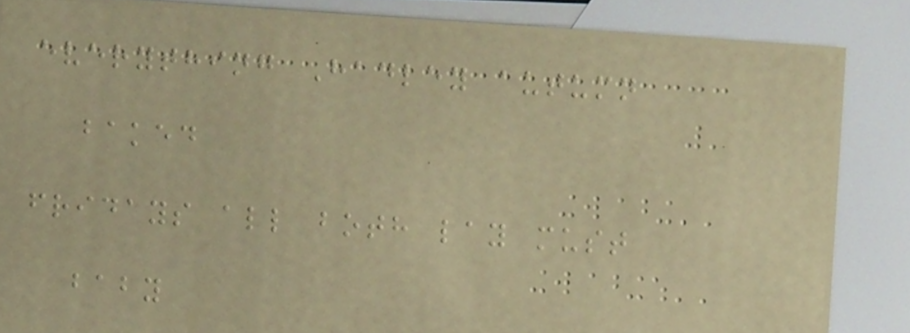everything Hadley autumn
baked
fridays all both lay must
baby
